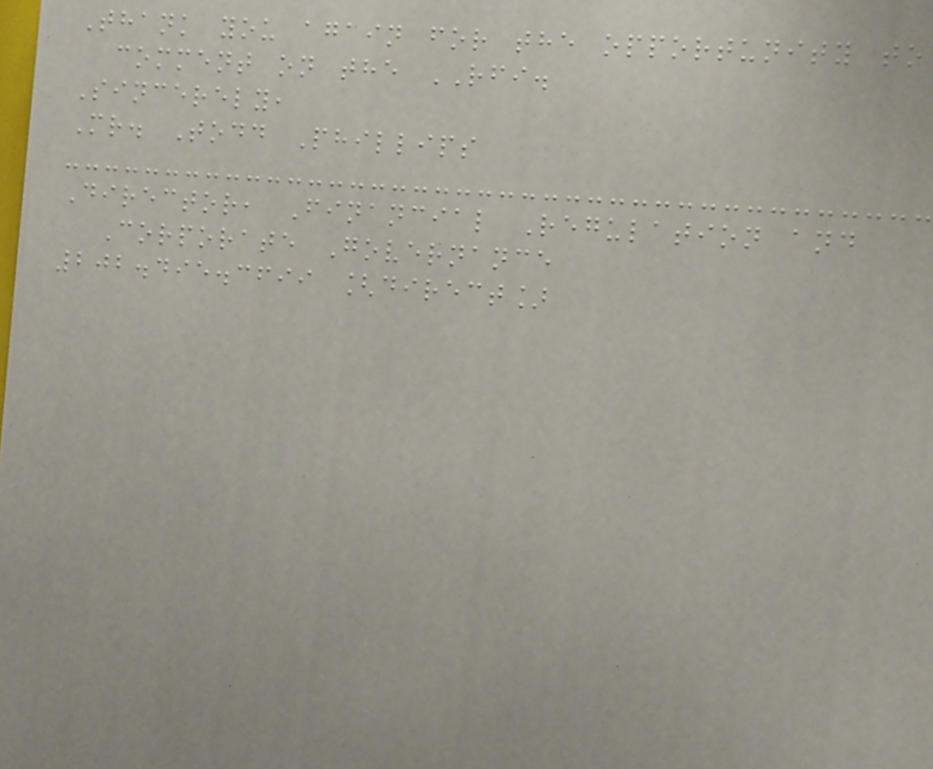Thank you again for the opportunity to
comment on the RFI.
Sincerely,
Mr. Todd Phillips
Director, Financial Regulation and
Corporate Governance
202.495.3699 [direct]
